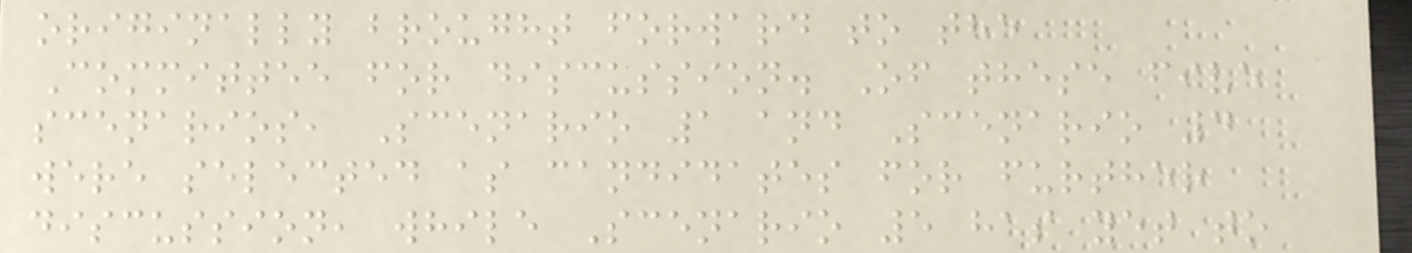originally brought forward to the
Committee for discussion. Of these five
scenarios, Scenario 1 and Scenario 4
were selected as candidates for further
discussion, while Scenario 5 has yet to
